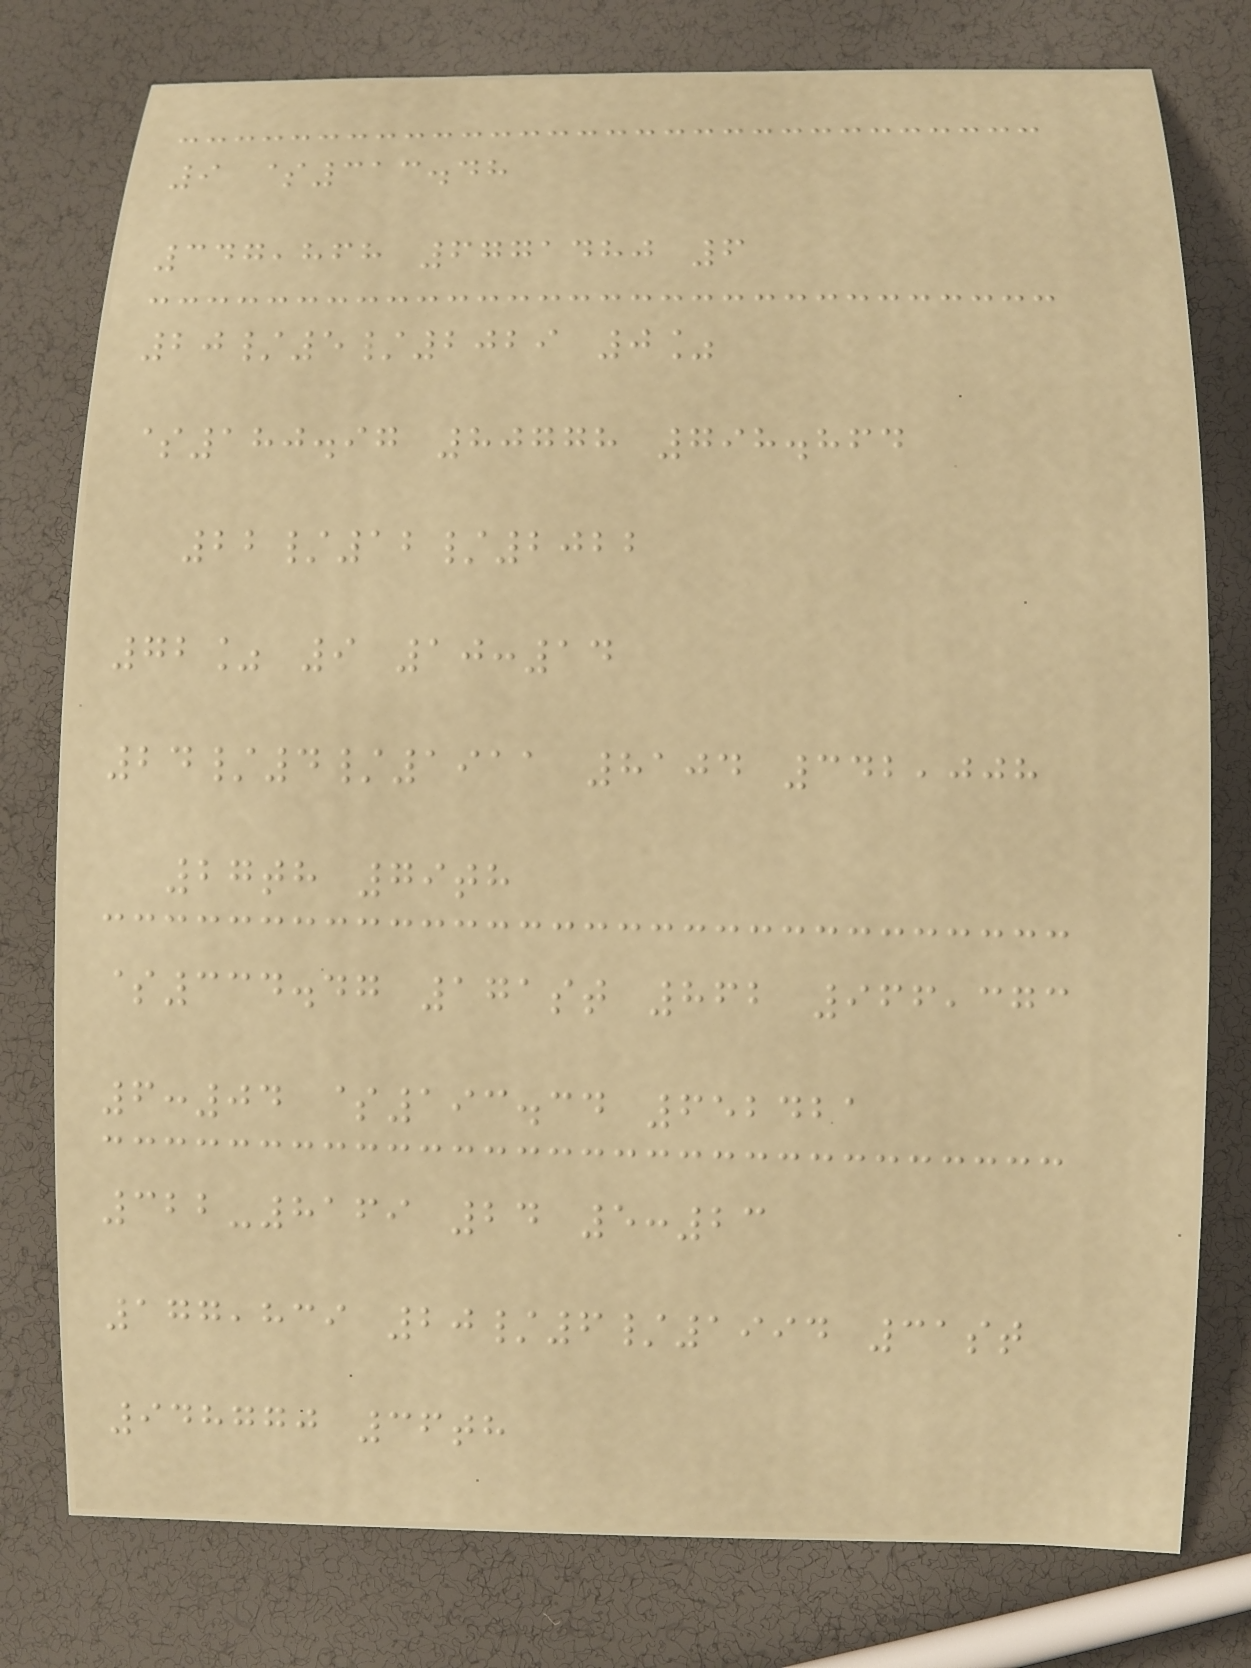9 $313.48
347,868 6771480 6
20/5/2029 0%
$180.97 80778 798.864
22/12/2022
72% 9 10:14
24/4/1911 8104 342,008
27th 79th
$334.47 171st 862 966,373
6:04 $193.34 652421
322-8169 24 5:23
177,839 20/6/1994 31st
948770 36th
